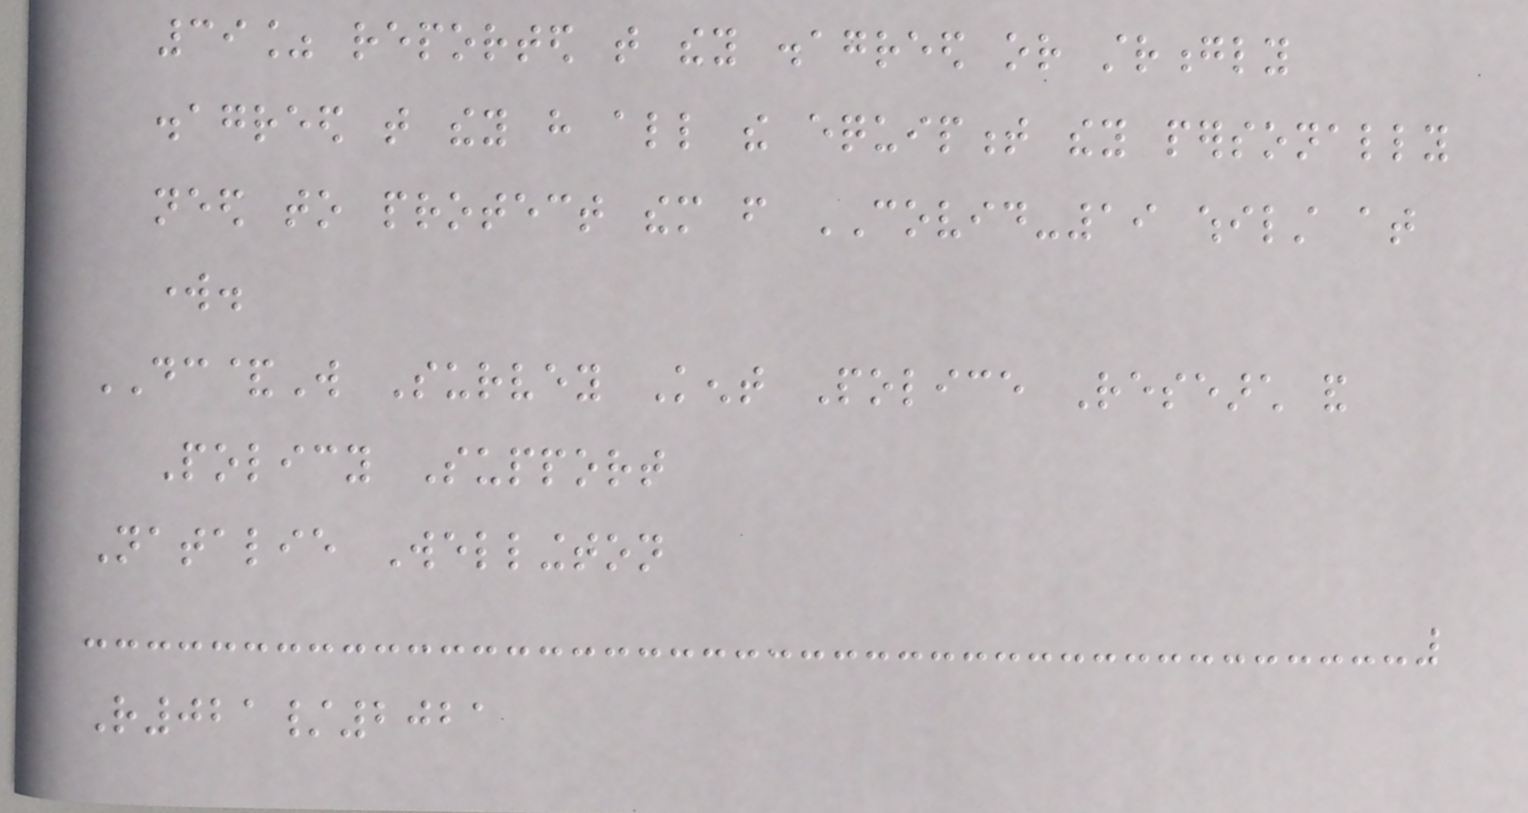39% reported that they disagreed or strongly
disagreed that they have all the equipment they personally
need to protect them from COVID-19 whilst at
work.
DC&W Survey Kent Police Research and
Policy Support
Natalie Wellington
R021/2021
